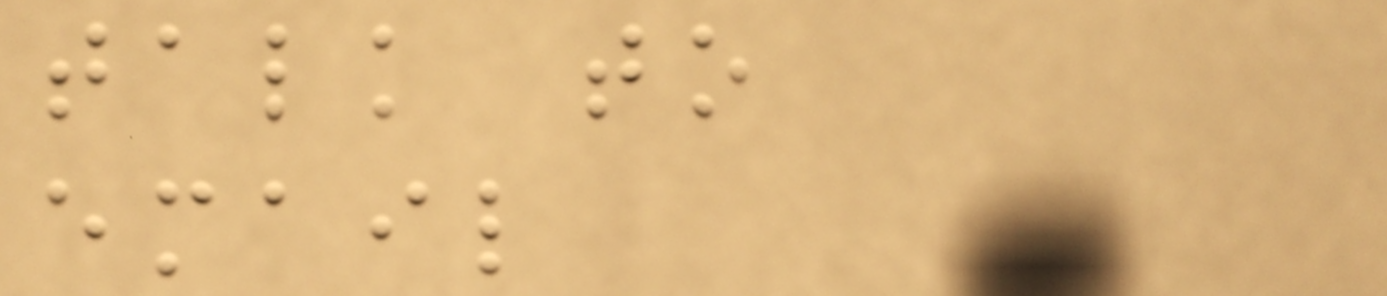talk to
email
